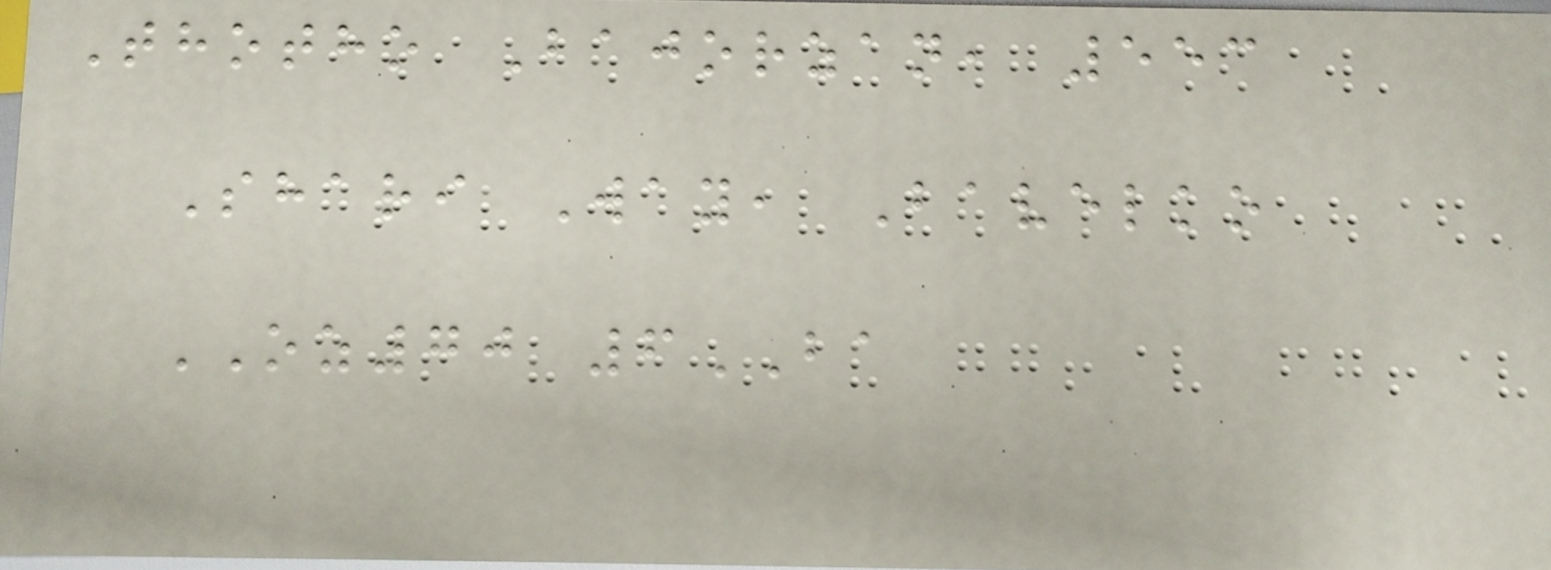Thotho Bajorzan, 553
Shari Way, Bavelko
OZ70 6BA
